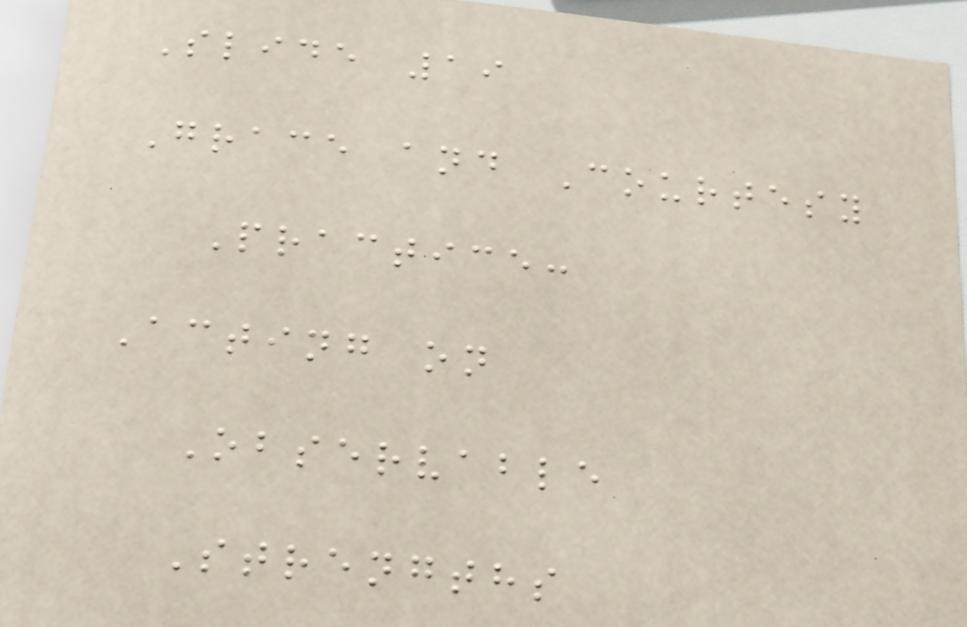Slide 19
Grace and Courtesy
Practice:
Acting on
Observable
Strengths
